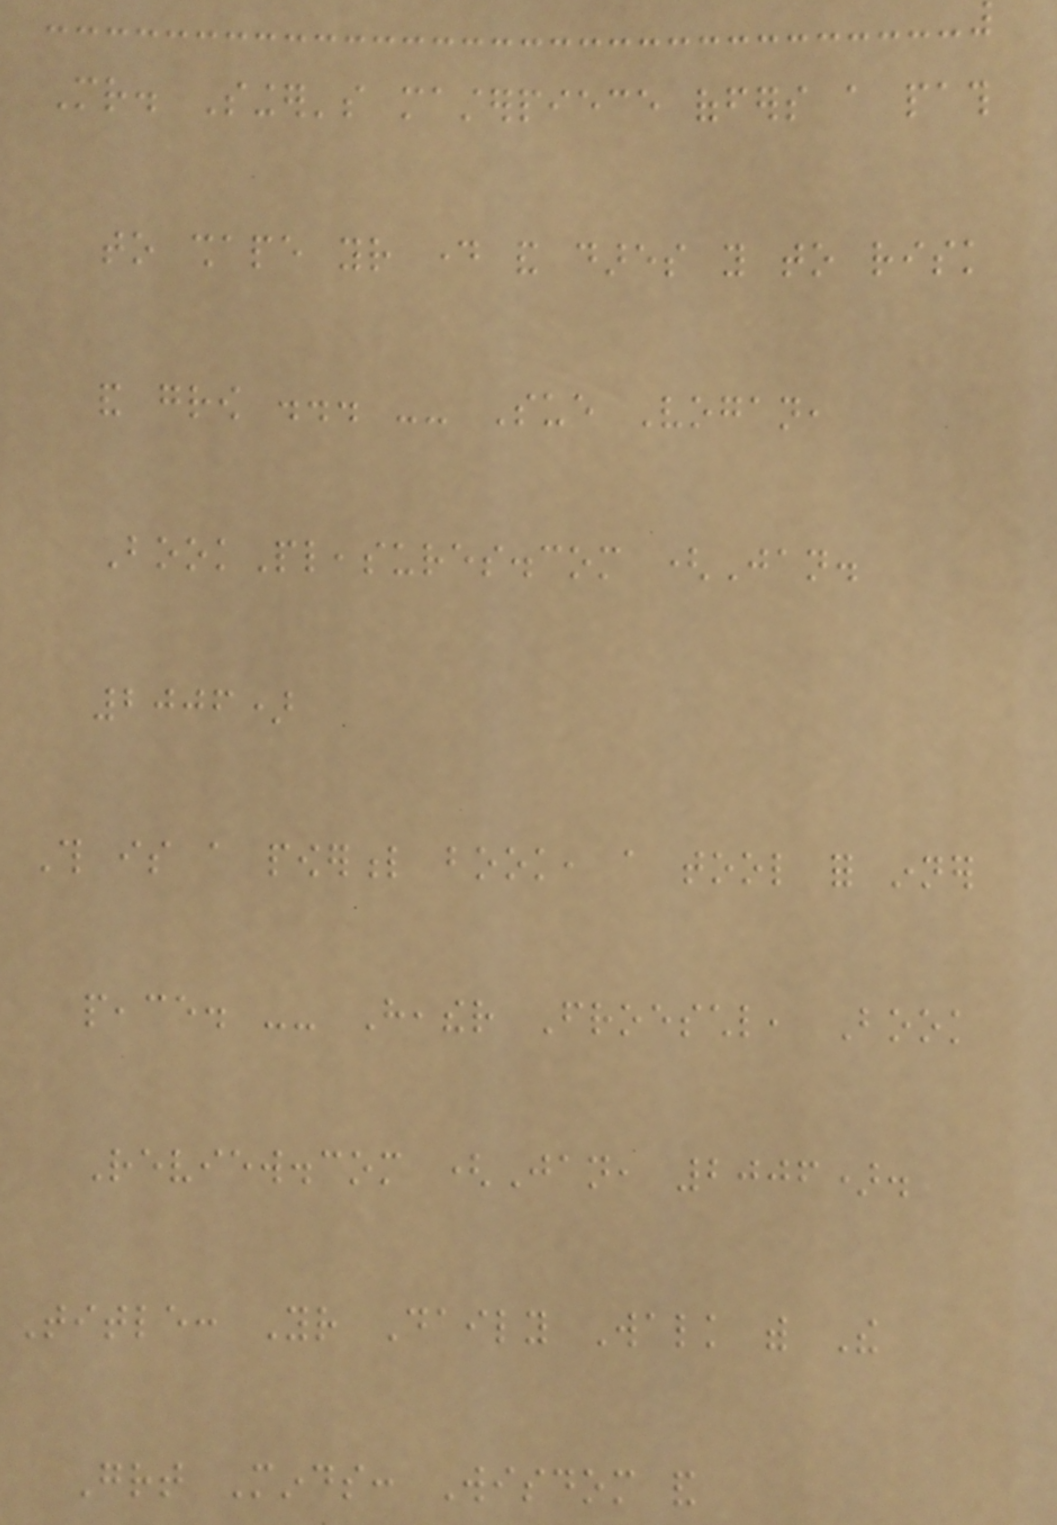Mr. Singer's masterpiece offers a path
to shape your day and dares you to risk
and grow ... -- Sue Vogan,
BookPleasures.com (Jan.
2006)
This is a powerful book, a tool for inner
peace. -- Heather Froeschl, Book
Review.com (Jan, 2006).
Title: Your Daily Walk with The
Great Minds: Wisdom and
